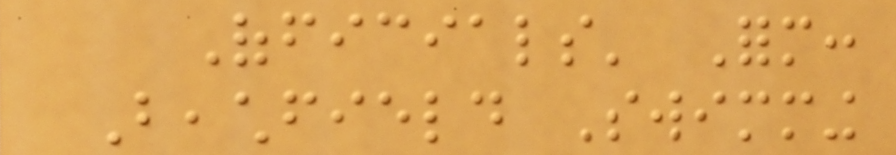Officials' Form:
Beachfield Swimming
